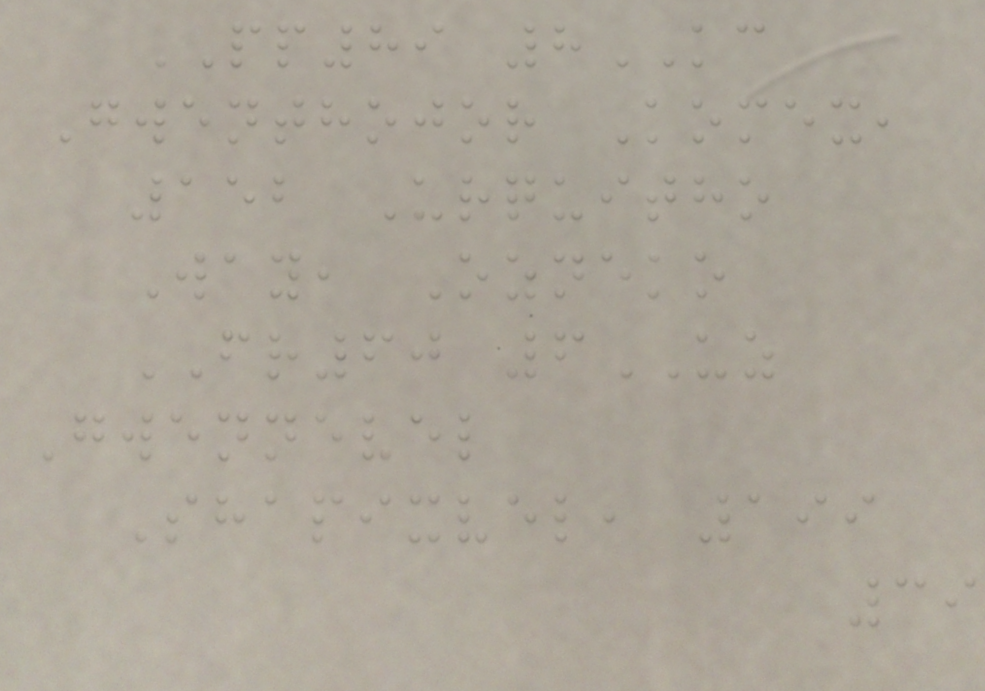PP89 8KC
Gwenthojor Komex,
152 Urquitho
Way, Ozneko
FR60 6UZ
Gwennevel
Shapixvel, 199
39
